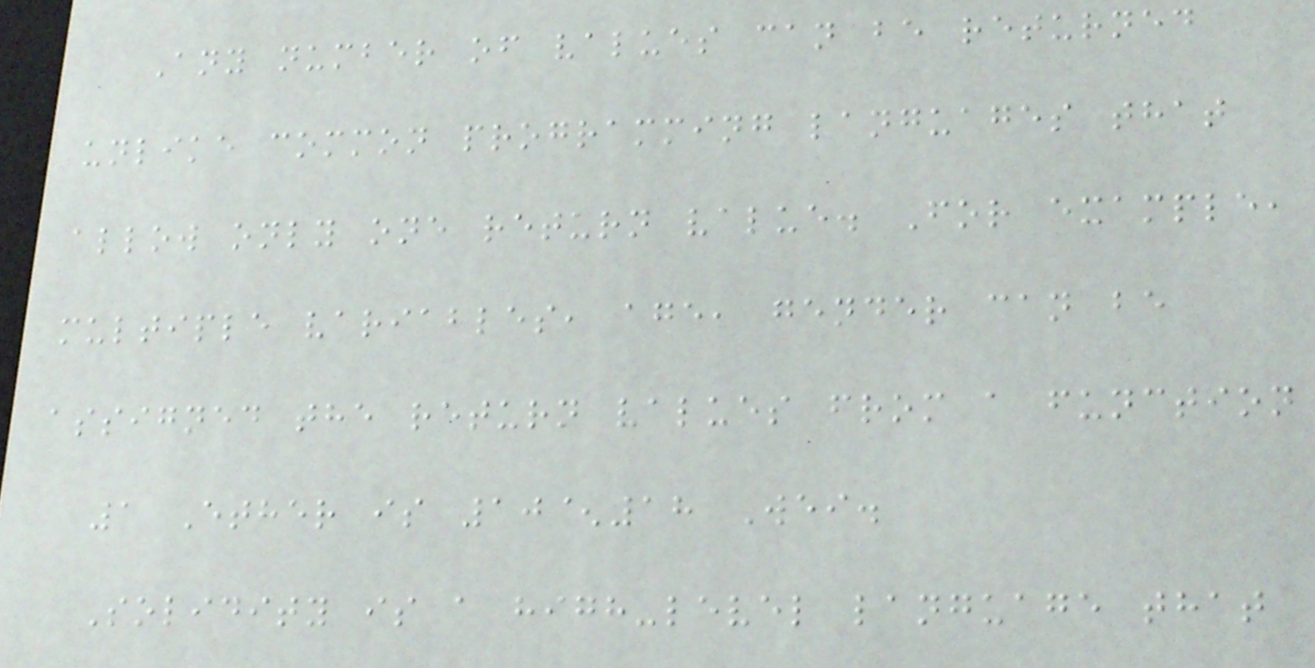Any number of values can be returned
unlike common programming languages that
allow only one return value. For example,
multiple variables, age, gender can be
assigned the return values from a function
1 Ether is 10^18 Wei.
Solidity is a high-level language that
